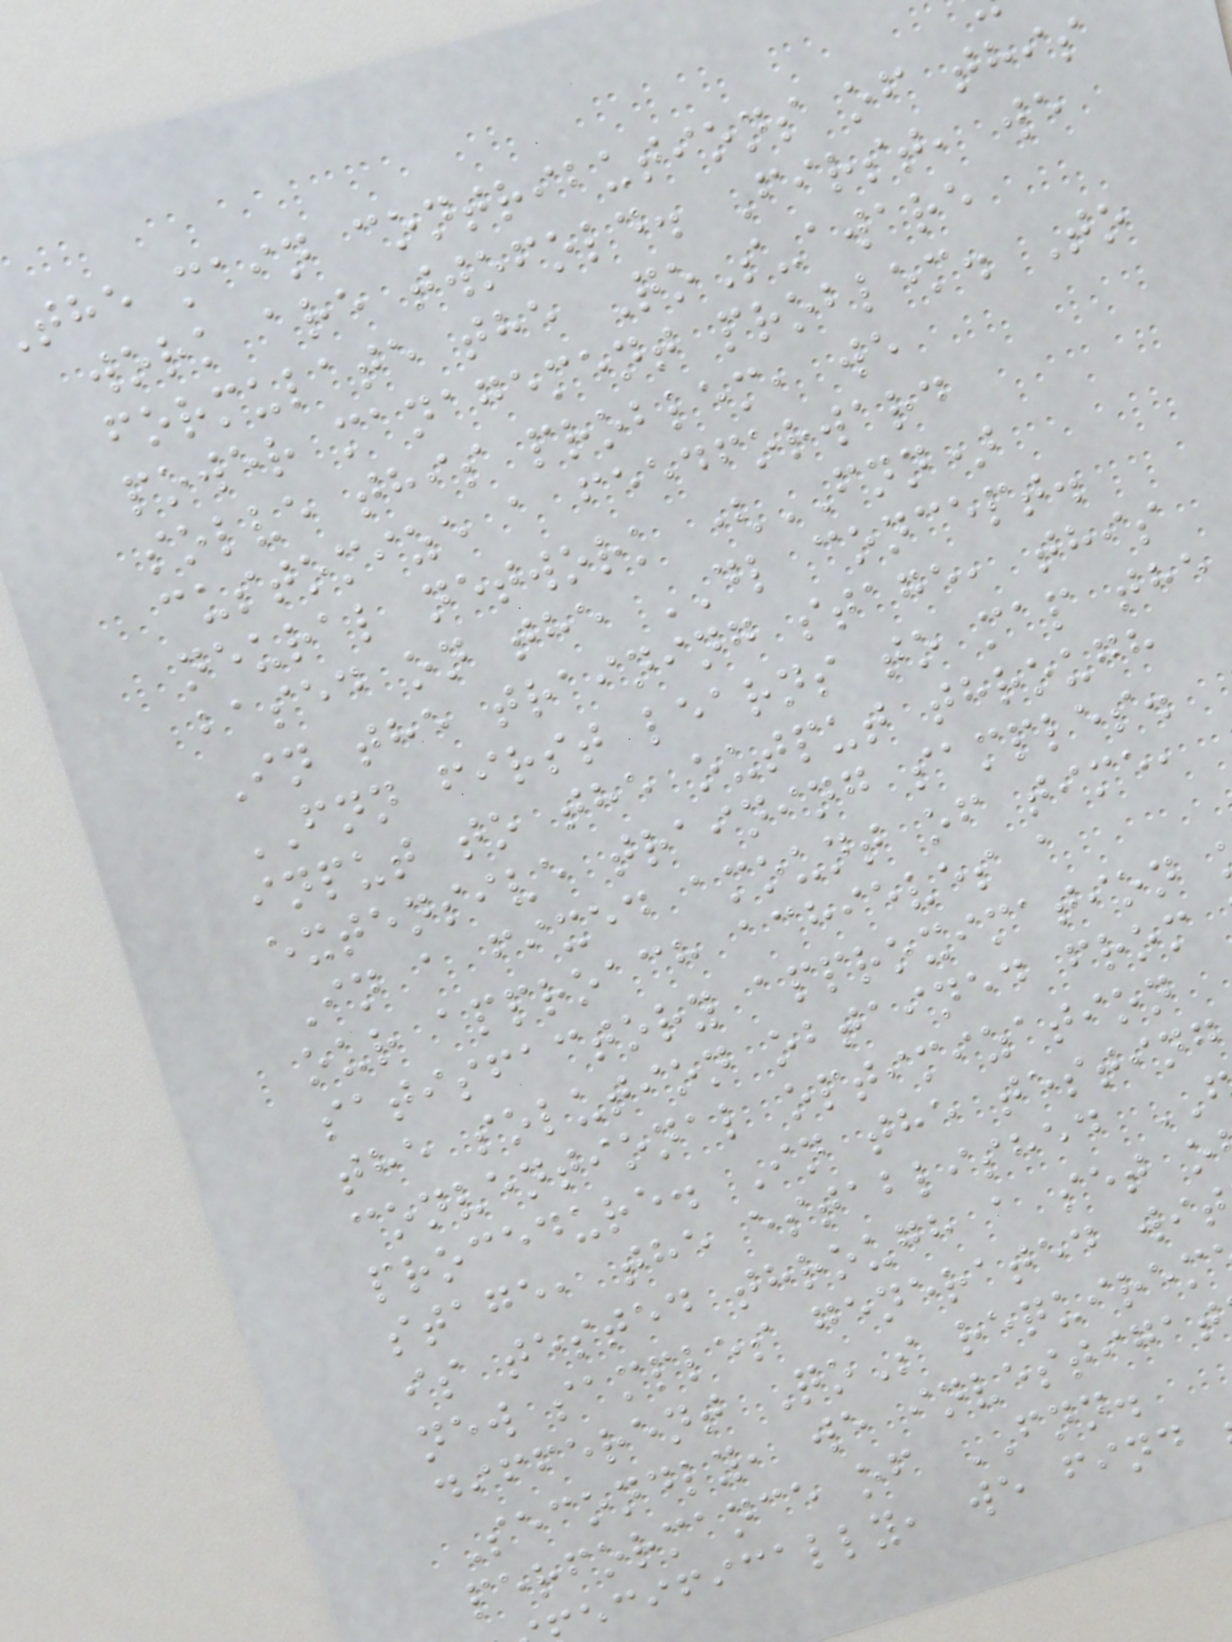the main contributions of this
work are twofold. First, we
formulate the QoS-aware
power management problem. To
solve this problem, we
customize a feedforward
neural network (FNN)
based on the DL concept.
In the training stage, this
FNN first learns to map the
input to the output through
extensive training samples.
In a fixed amount of time,
our approach achieves a
satisfactory approximation
the solution obtained from
conventional optimization
procedure. In the testing
stage, the established
is tested through a set o
new samples generated wit
different QoS requirem
Secondly, we investigat
performance of FNN.
ecifically, we find
